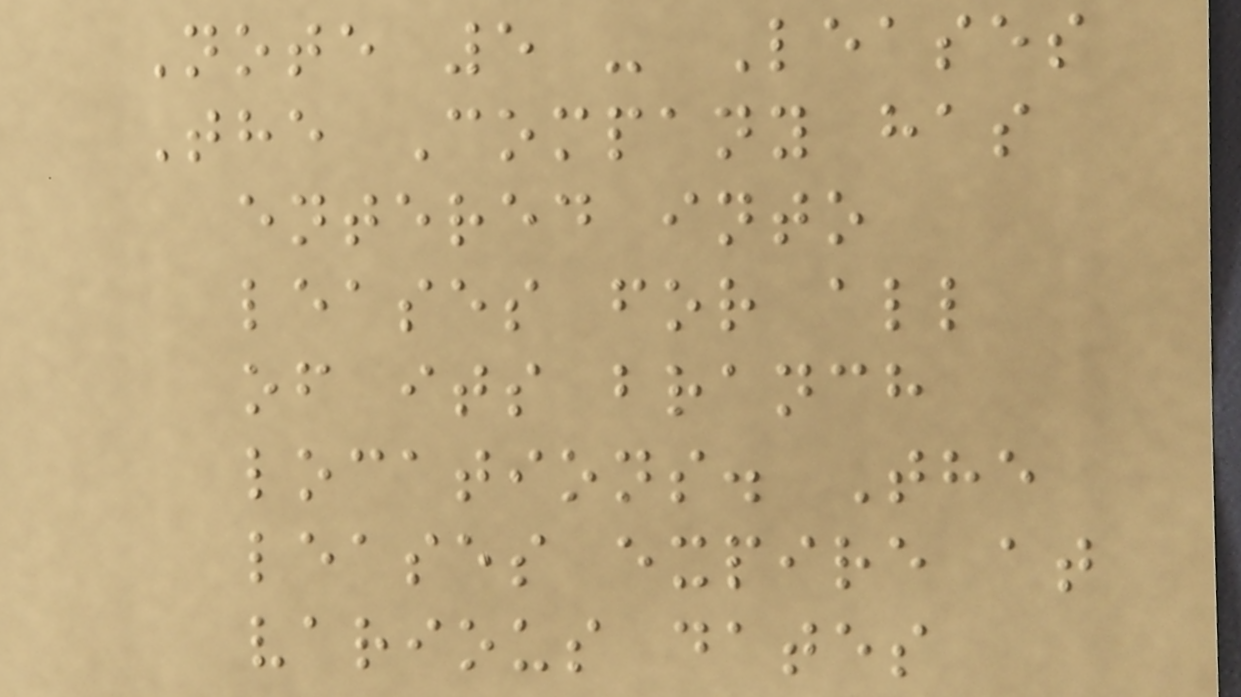Note 5 - Leases
The Company has
entered into
leases for all
of its branch
locations. The
leases expire at
various dates
